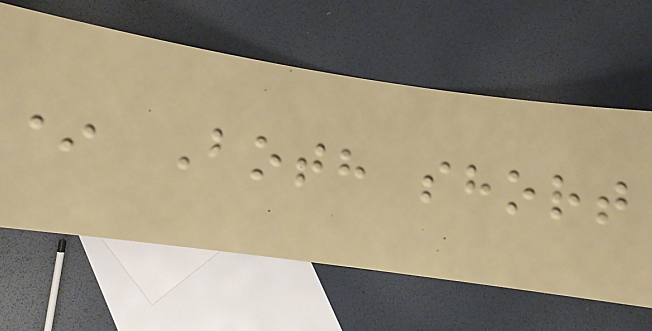* Both short
